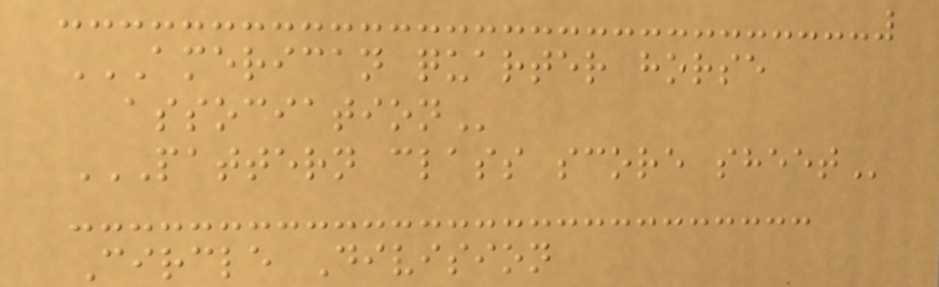AMERICAN QUARTER HORSE
ASSOCIATION
PATTERN CLASS SCORE SHEET
Circle Division
